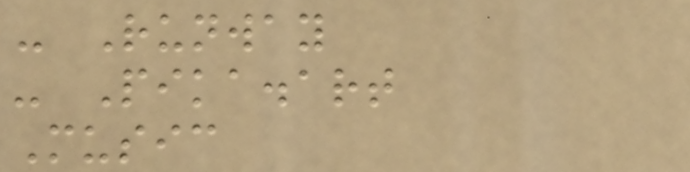- Runway
- Pika.art
Music
